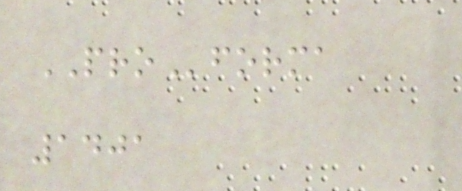PROforma
1401
